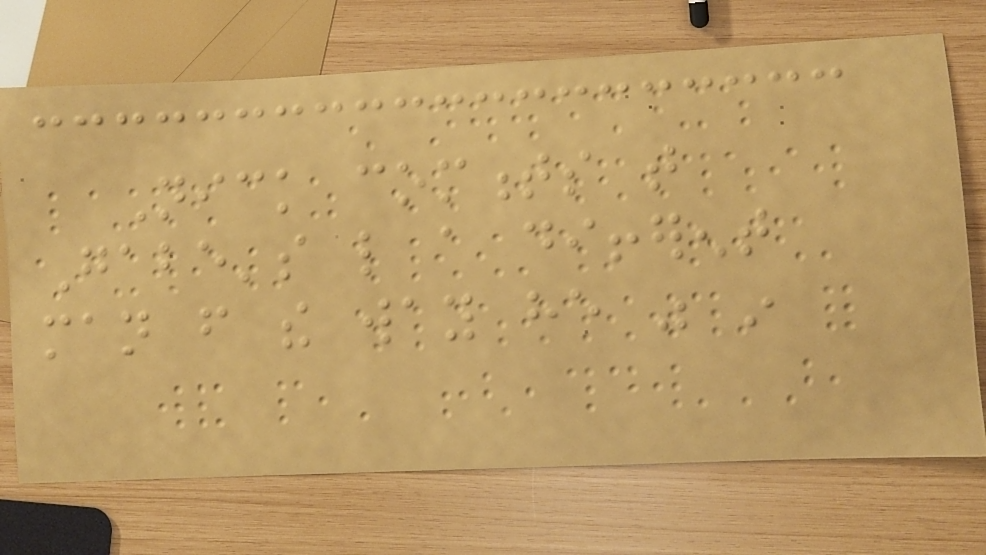Nick comments that
Gabe's like a different
man from the way he was in
